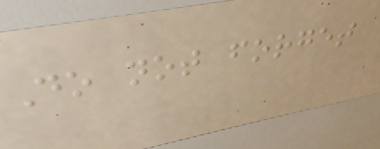Do not forget
